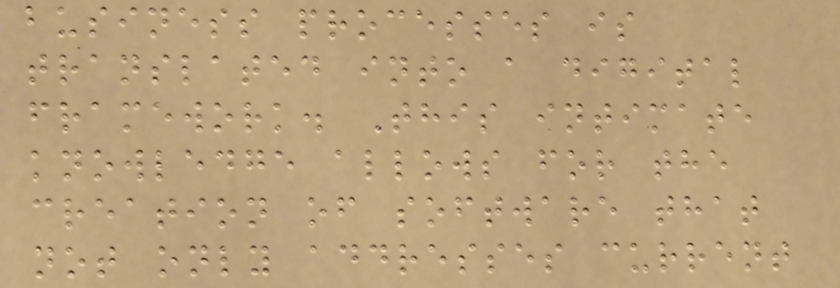business processes is
translated into a digital
framework. This intimate
knowledge allows for the
creation of software that
not only addresses current
